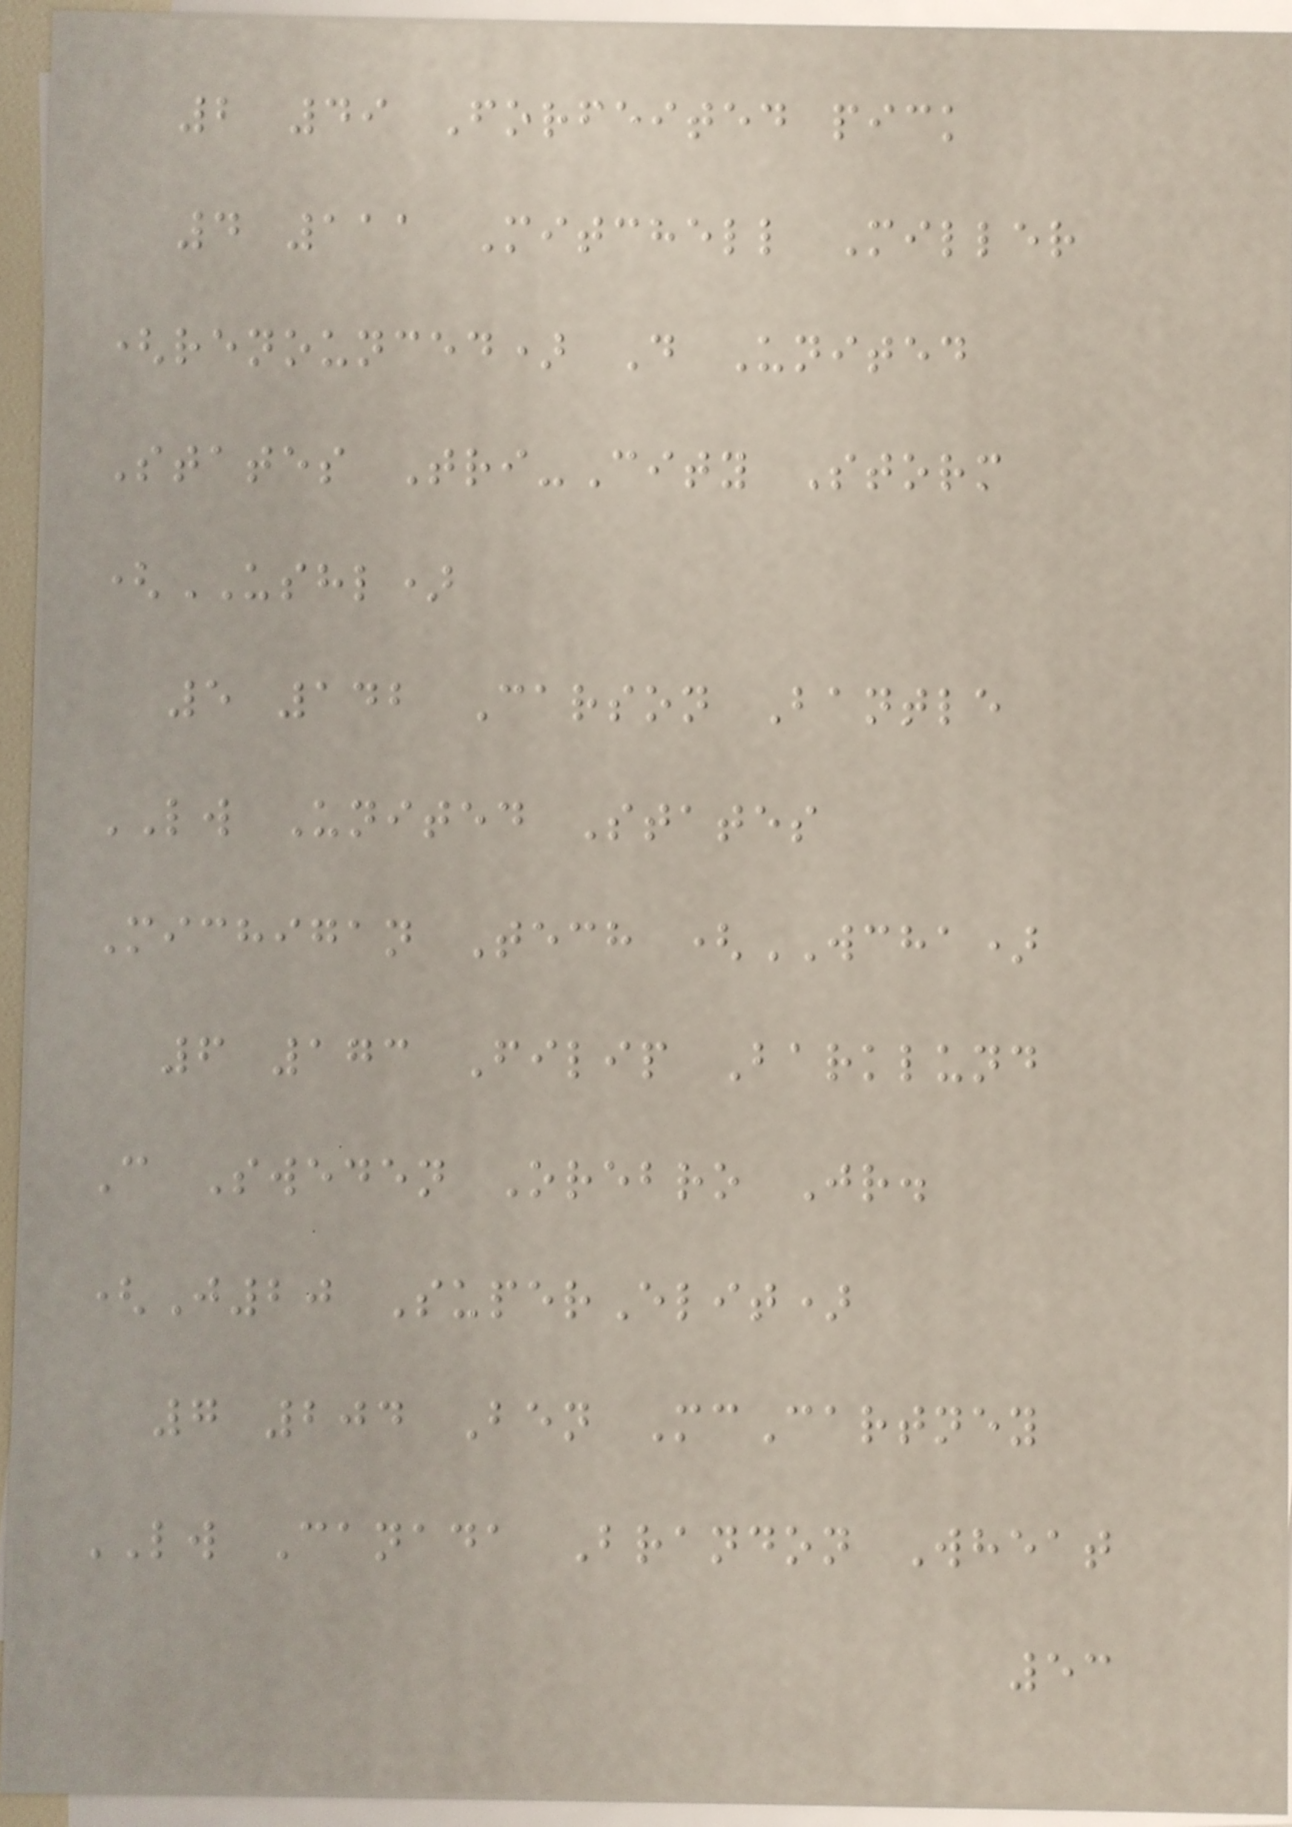2 49 Forfeited pick
4 111 Mitchell Miller
(renounced) D United
States Tri-City Storm
(USHL)
5 142 Carson Bantle
LW United States
Michigan Tech (WCHA)
6 173 Filip Barklund
C Sweden Orebro Jr.
(J20 SuperElit)
7 204 Ben McCartney
LW Canada Brandon Wheat
53
